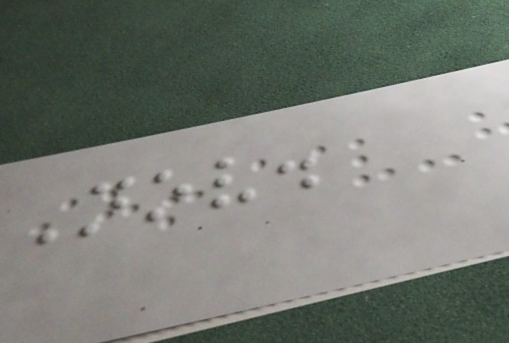Nov.
